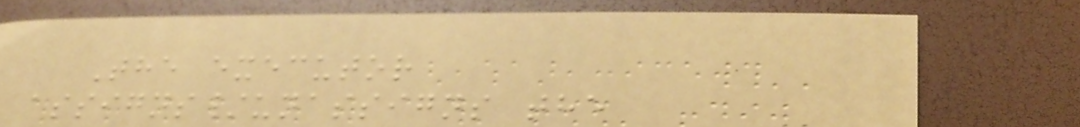The executor
assigns/unassigns the
